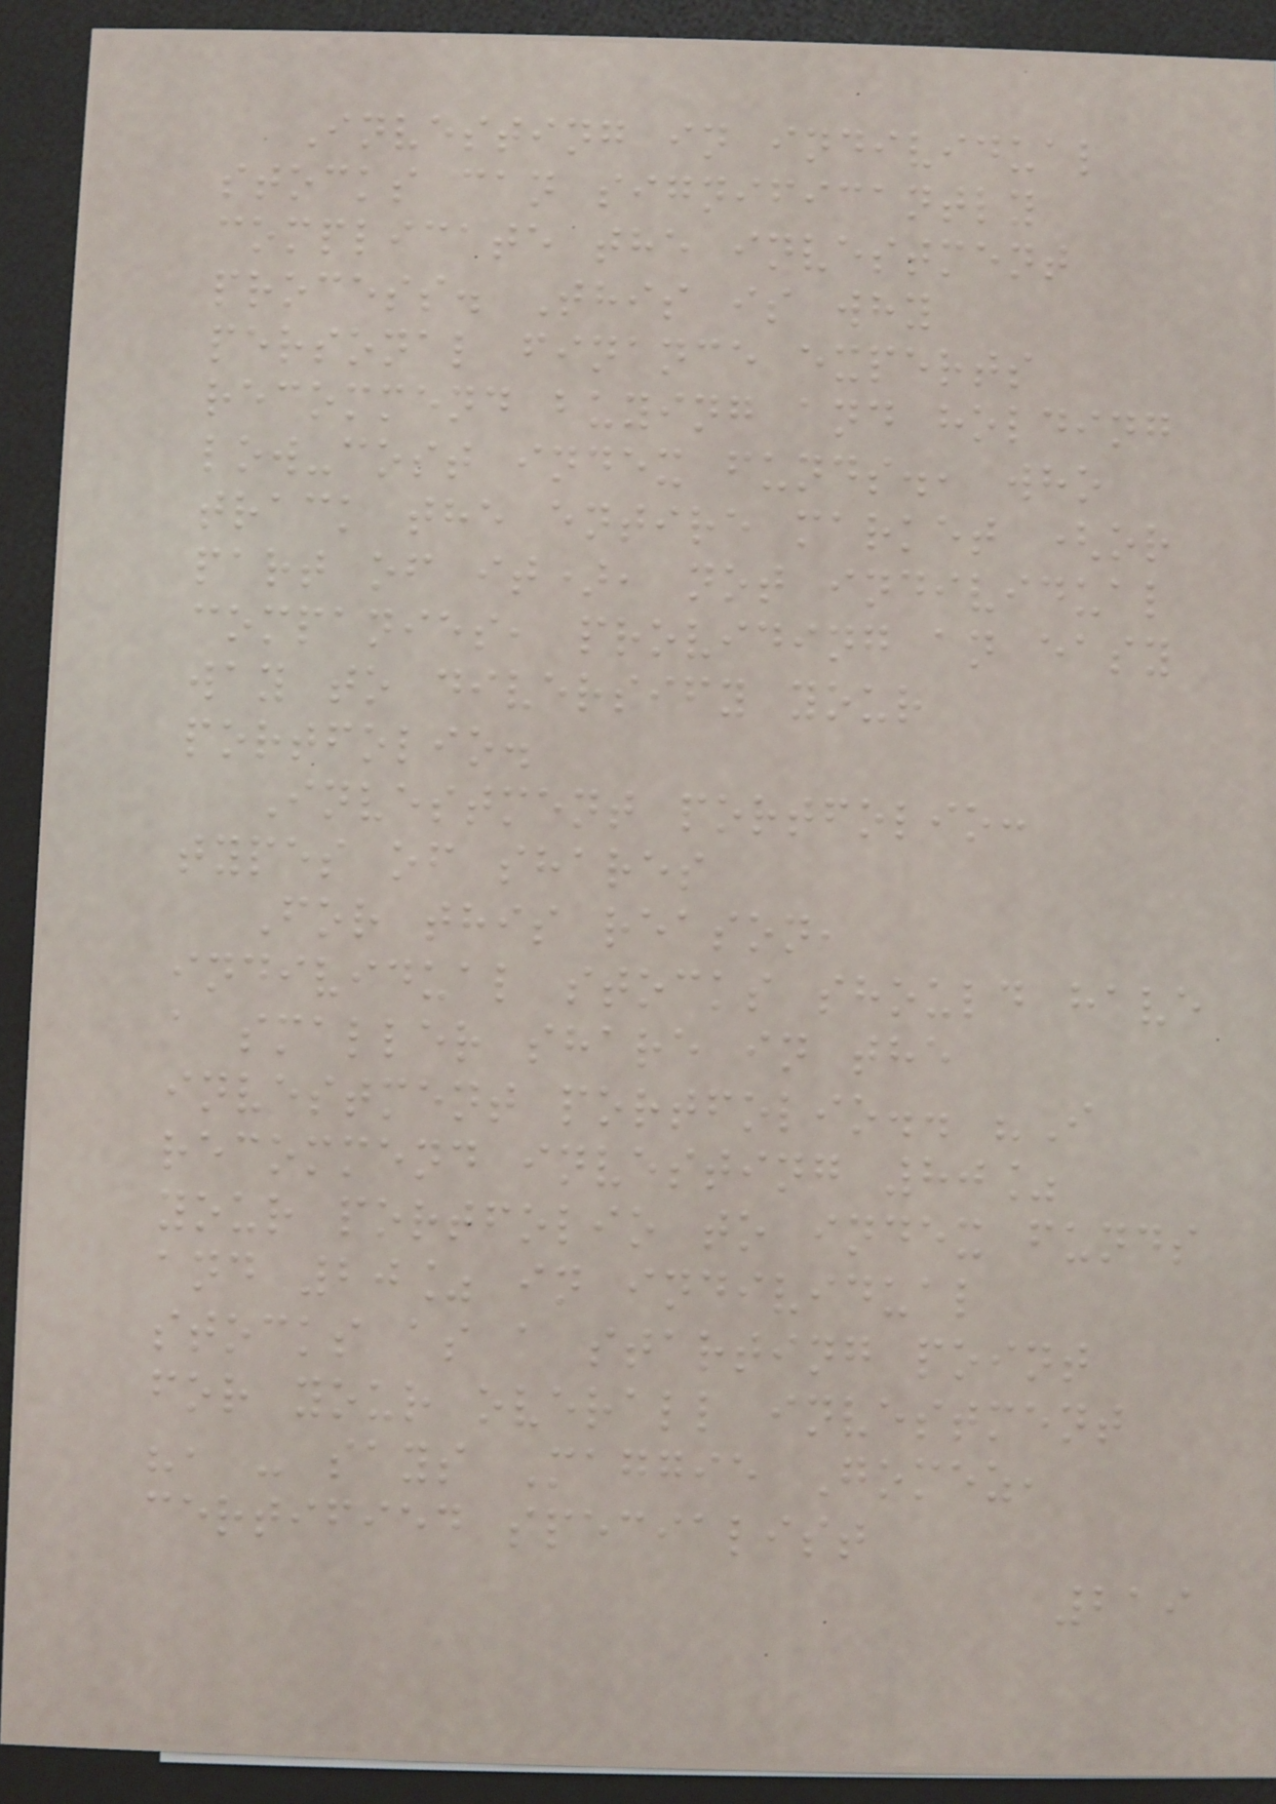Investing in individual
stocks can significantly
complicate the investment
process. This is why
personal finance experts
recommend buying and holding
low-cost index funds., who
track the entire market (or
part of it), not individual
companies, providing an easy
way to diversify your
portfolio.
Investment portfolio:
types of shares
For this reason,
individual stocks should have
a smaller share in the
investment portfolio.. "I
recommend investing 80%
your portfolio to index funds
and 20% in individual
stocks as a starting point
for your overall investment
", - says Maggie Gomez,
certified specialist
219
